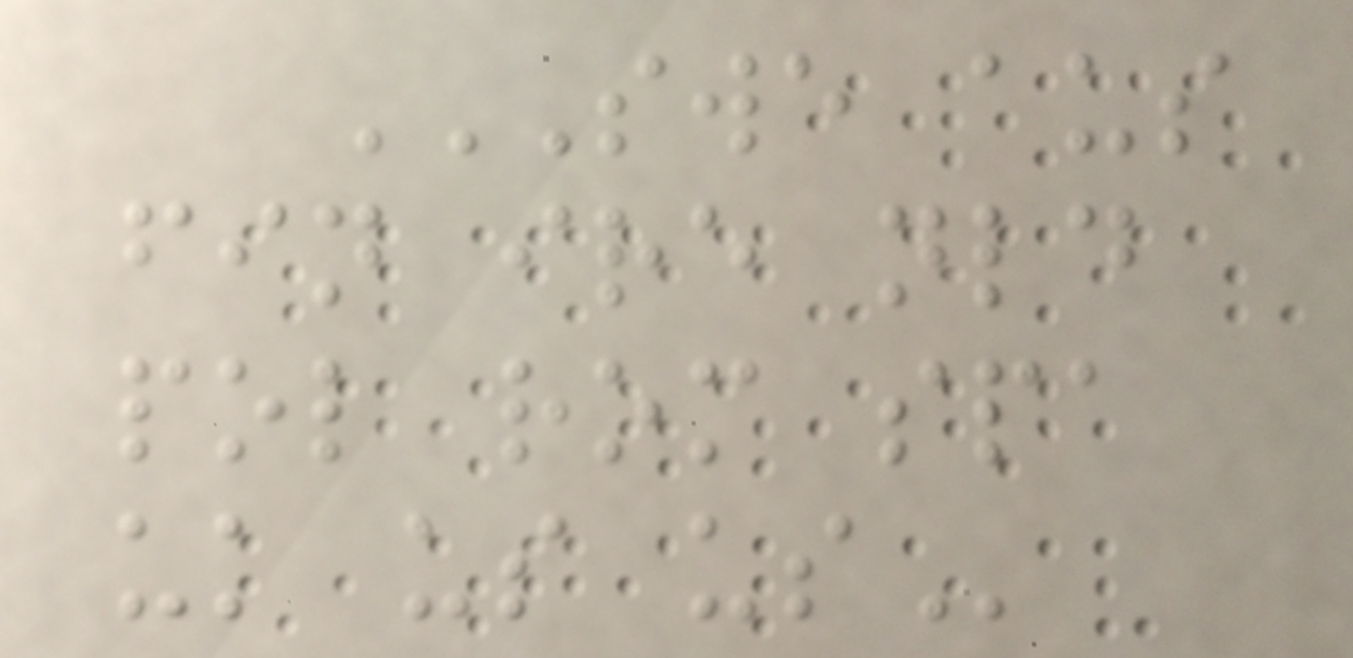SWE AUS
FIN IRE NLD
POL ROM SPA
UK US US
